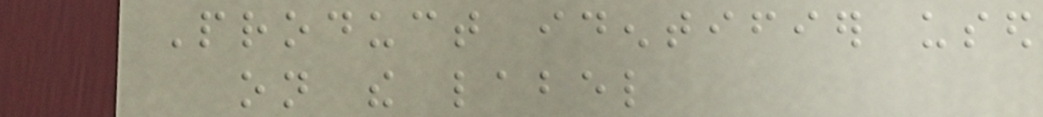Product identifier used
on the label
